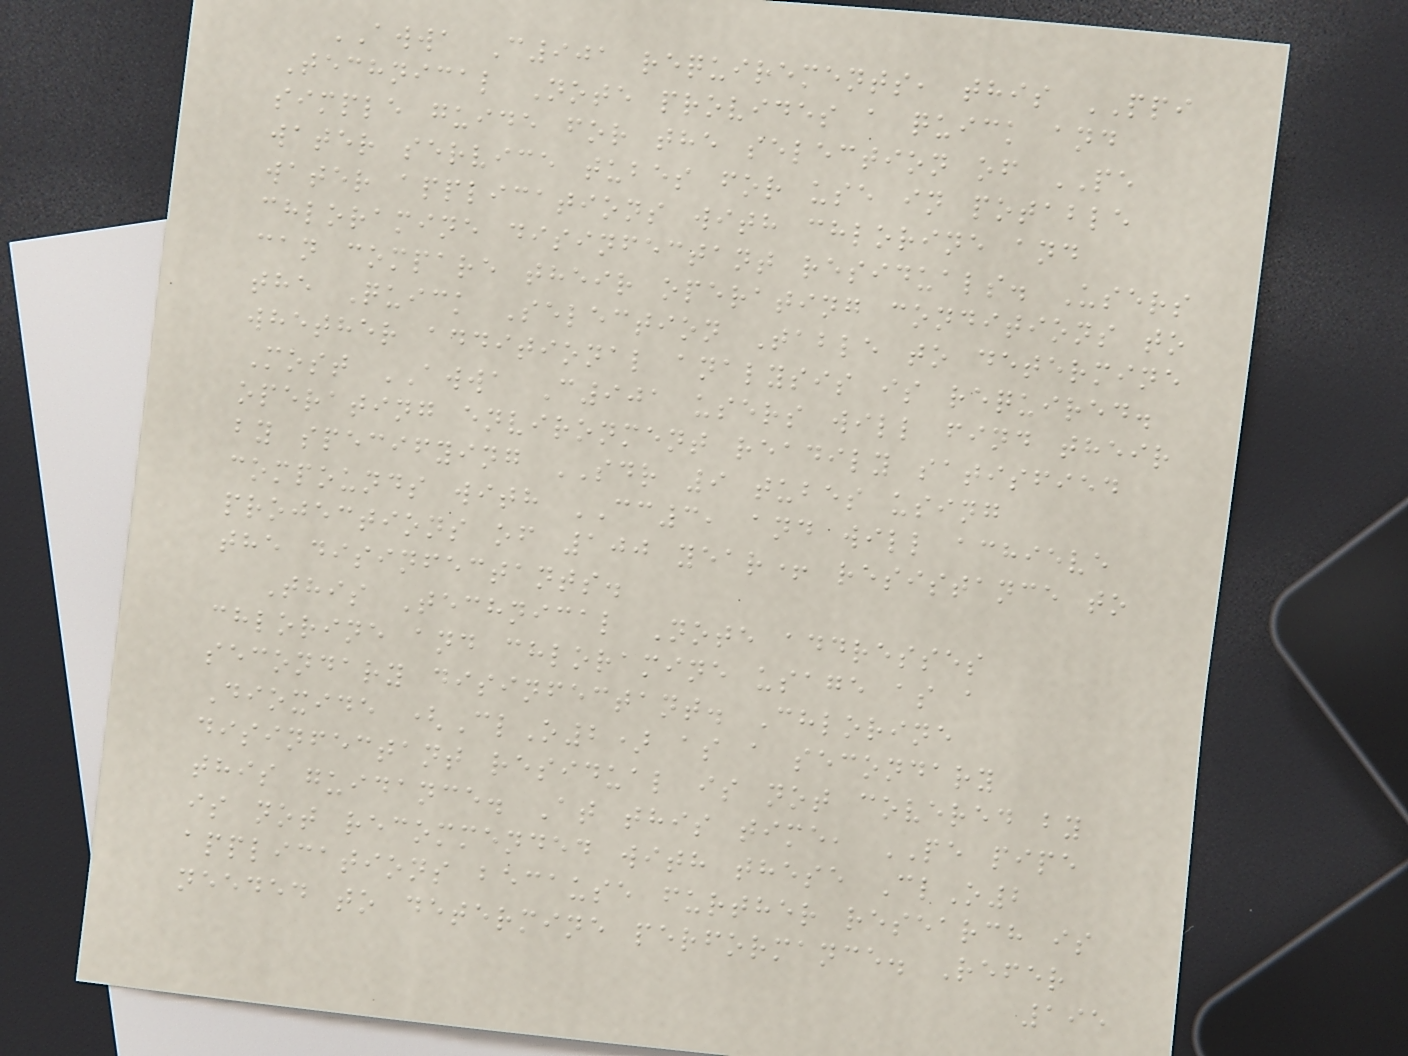AWWA C901 requirements, this PPI
Technical Note provides a quick and
simple guide for the selection of PE
water service tubes for use in potable
water applications with chlorine and
chloramine disinfectant residuals. Users
can compare their operating conditions to
the Quick Selection Table to determine
whether additional analysis is required.
Most AWWA C901 users will find their
operating environment readily satisfied
by specifying SDR 9 tubes using
compounds with CC3, and will achieve
projections of 100 year+ resistance to
the disinfectants.
This Technical Note addresses
chlorine and chloramine usage as a
secondary disinfectant. Chlorine
Dioxide (ClO2) as a secondary
disinfectant residual is not covered by
this guidance. At this time, PE pipe
is not recommended with these ClO2
applications because further research is
needed to determine performance. Refer
195
